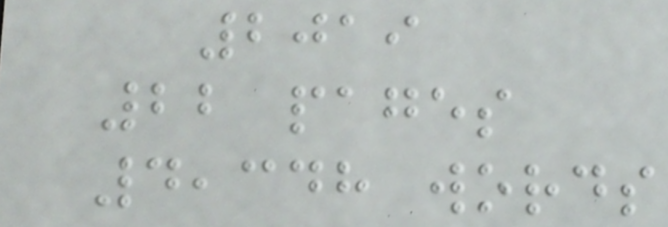2019
22 pages
4,348 words
